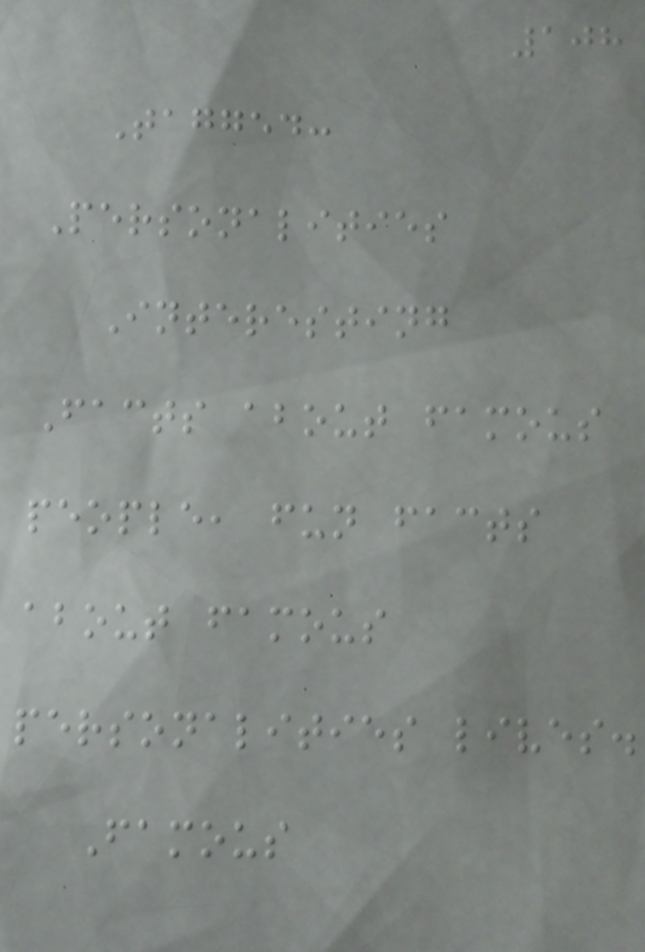108
Tagged:
Personalities
Interesting
Facts about famous
people, fun facts
about famous
personalities lives.
Famous
